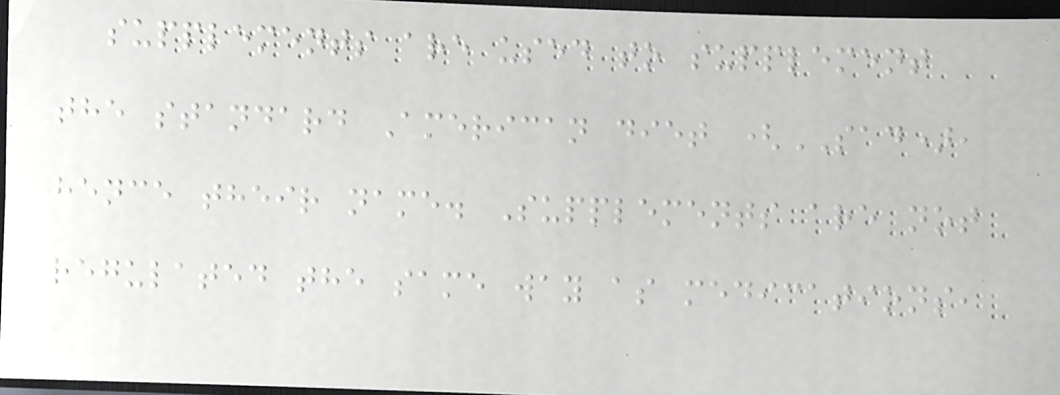supplements are used to supplement
the standard American diet (SAD),
hence their name. Supplements are not
regulated the same way as medications,
